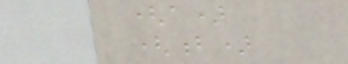(a)
(b)
